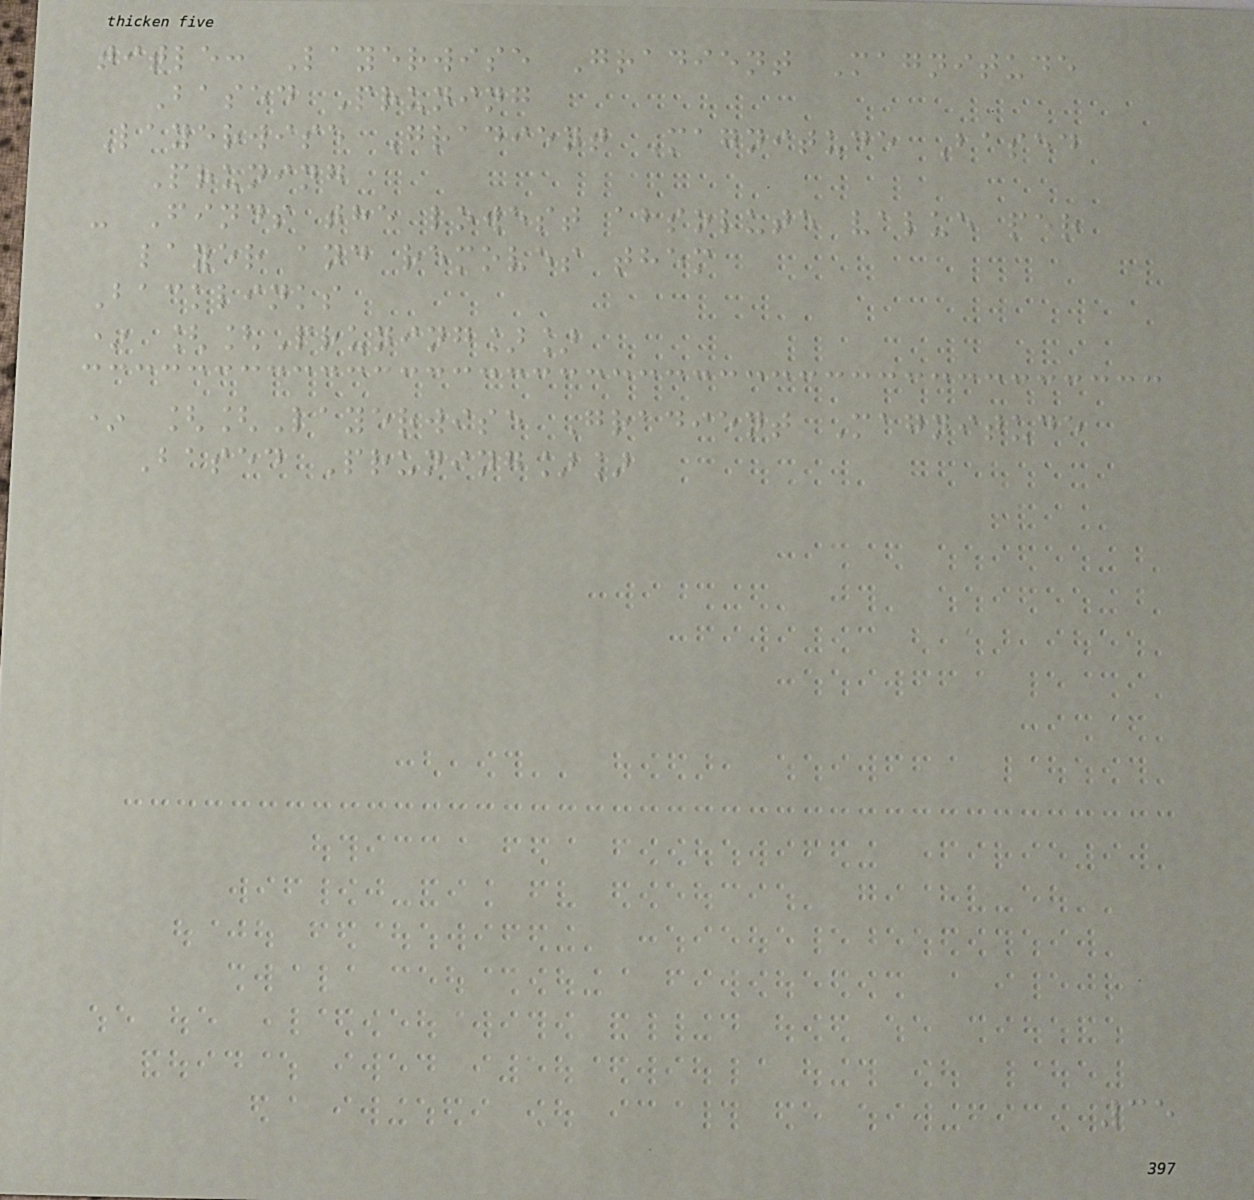title: Layerwise Gradient Magnitude
Based Pruning
Layerwise Gradient Magnitude Based
Pruning
- Finds the lowest absolute value per
layer and removes them
Backlinks
* [[Pruning]]
* [[Layerwise Gradient Magnitude
Based Pruning]]
35
